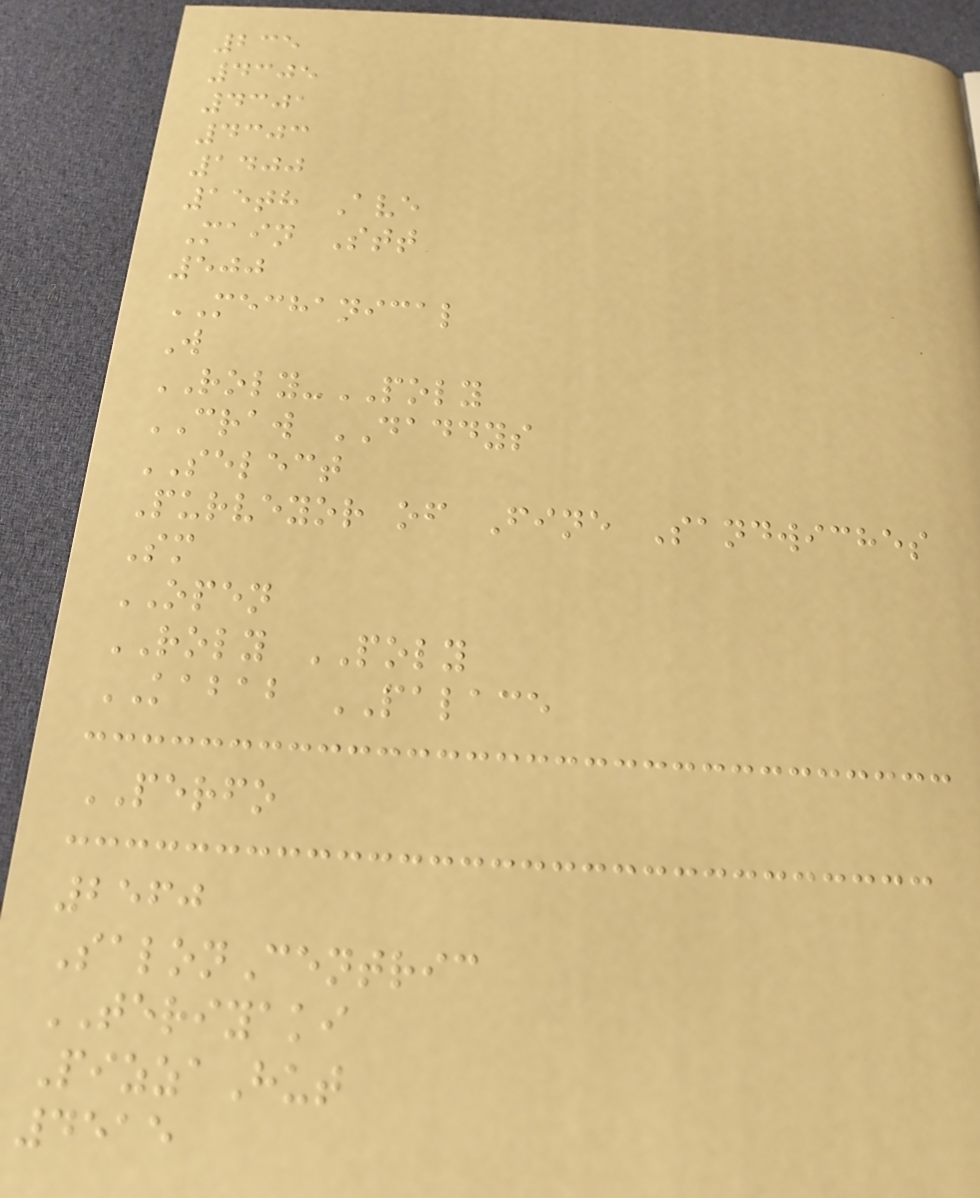235
4305
4301
4303
1400
15th Ave
Main Stt
500
MECHANICAL
W
ROLY-POLY
CRAW DADDYS
SELECT
Purveyor of Fine Sandwiches
Sm
OPEN
ROLY POLY
KABAB PALACE
PERFO
2560
SalonCentric
TERIYAKI
PizzaHut
4515
